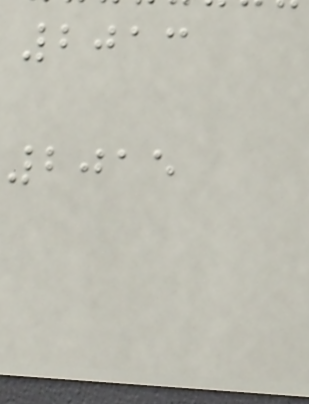2013
2015
